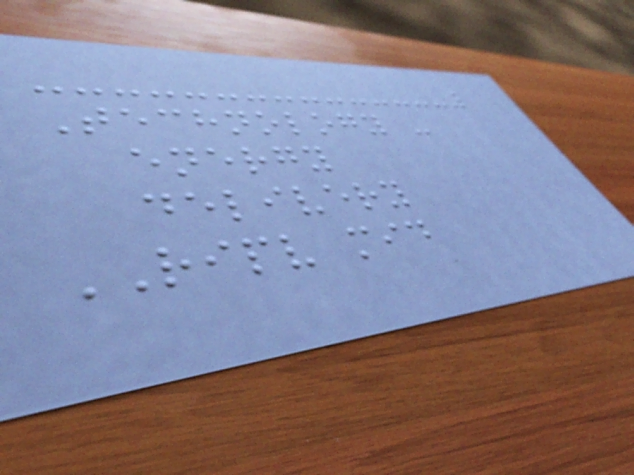Technology -
energy
delivery
RIPV mid
